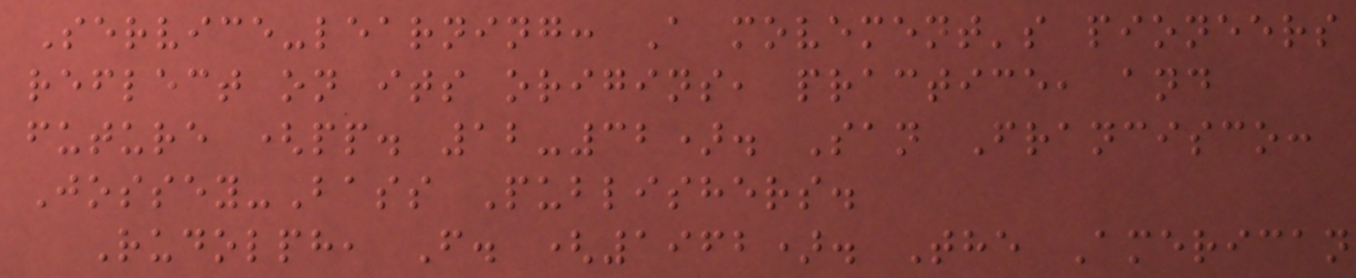Service-learning: A movement's pioneers
reflect on its origins, practice, and
future (pp. 12-32). San Francisco:
Jossey-Bass Publishers.
Rudolph, F. (1962). The American
